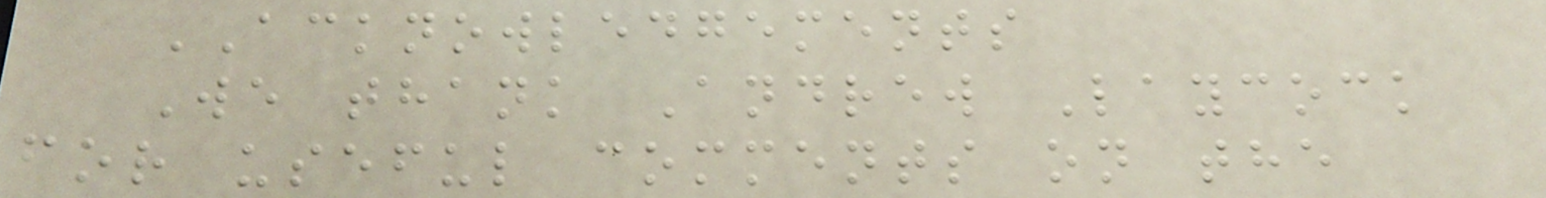ACKNOWLEDGEMENTS
We thank Andrew Laycock
for useful comments on the
